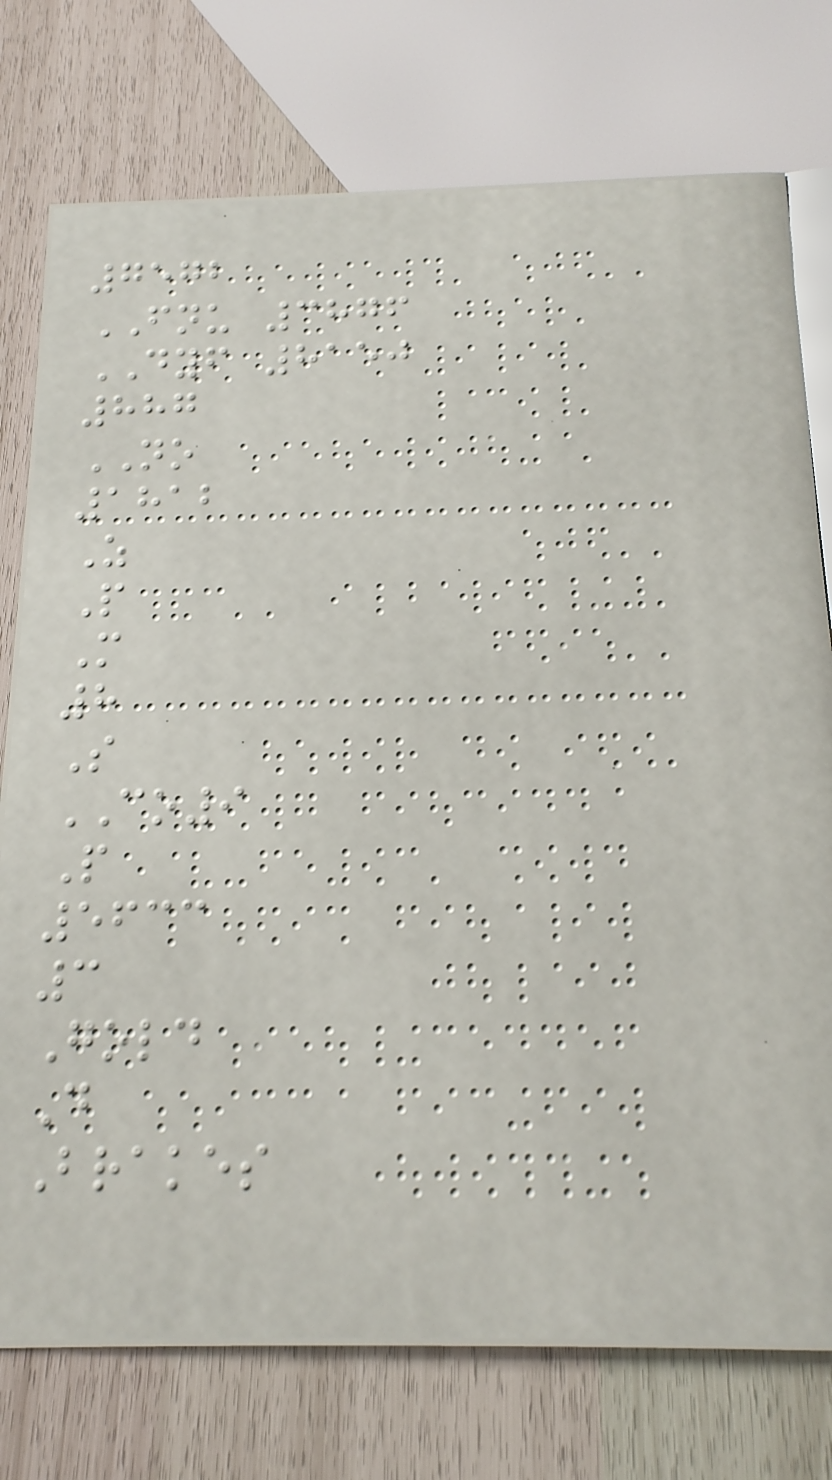7572
FNU 3876
DYF 8150
887
NO
1812
Z
P
M
8
S
CO9
P
5633
3
Gold
D
Brakes
